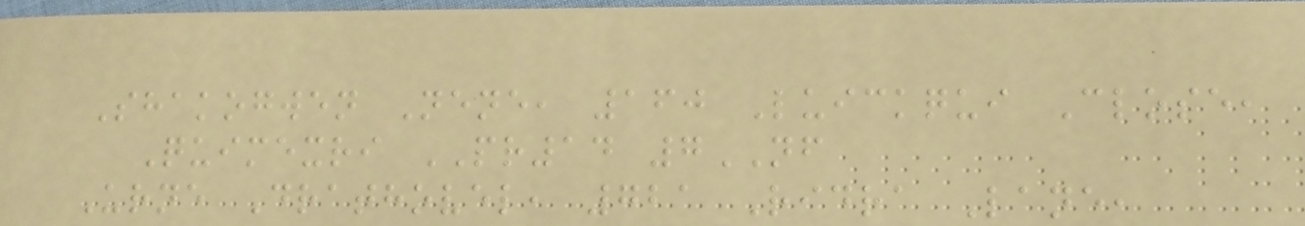Shakogwen Nene, 160 Luickqui Close,
Quimexri PR14 7NF
Urne Drathovel, 721 Ridra Lane,
